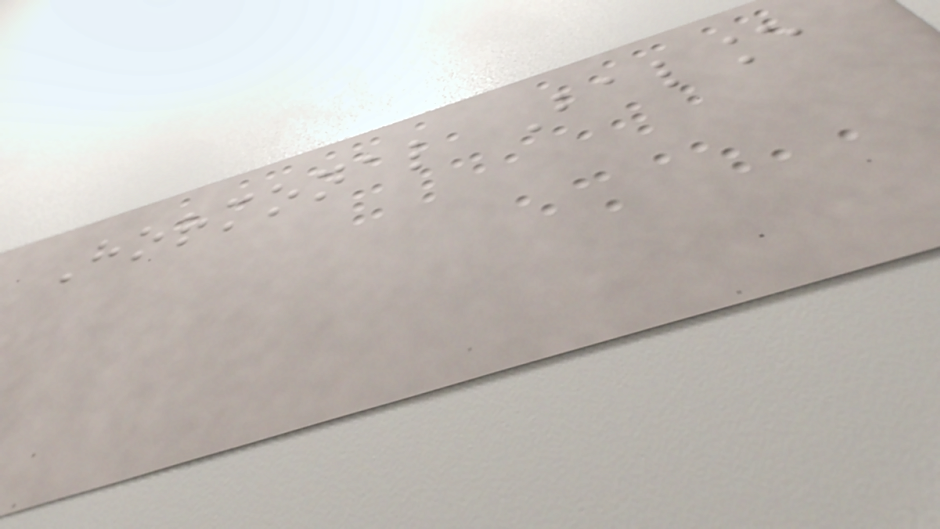Hormonal Balance
